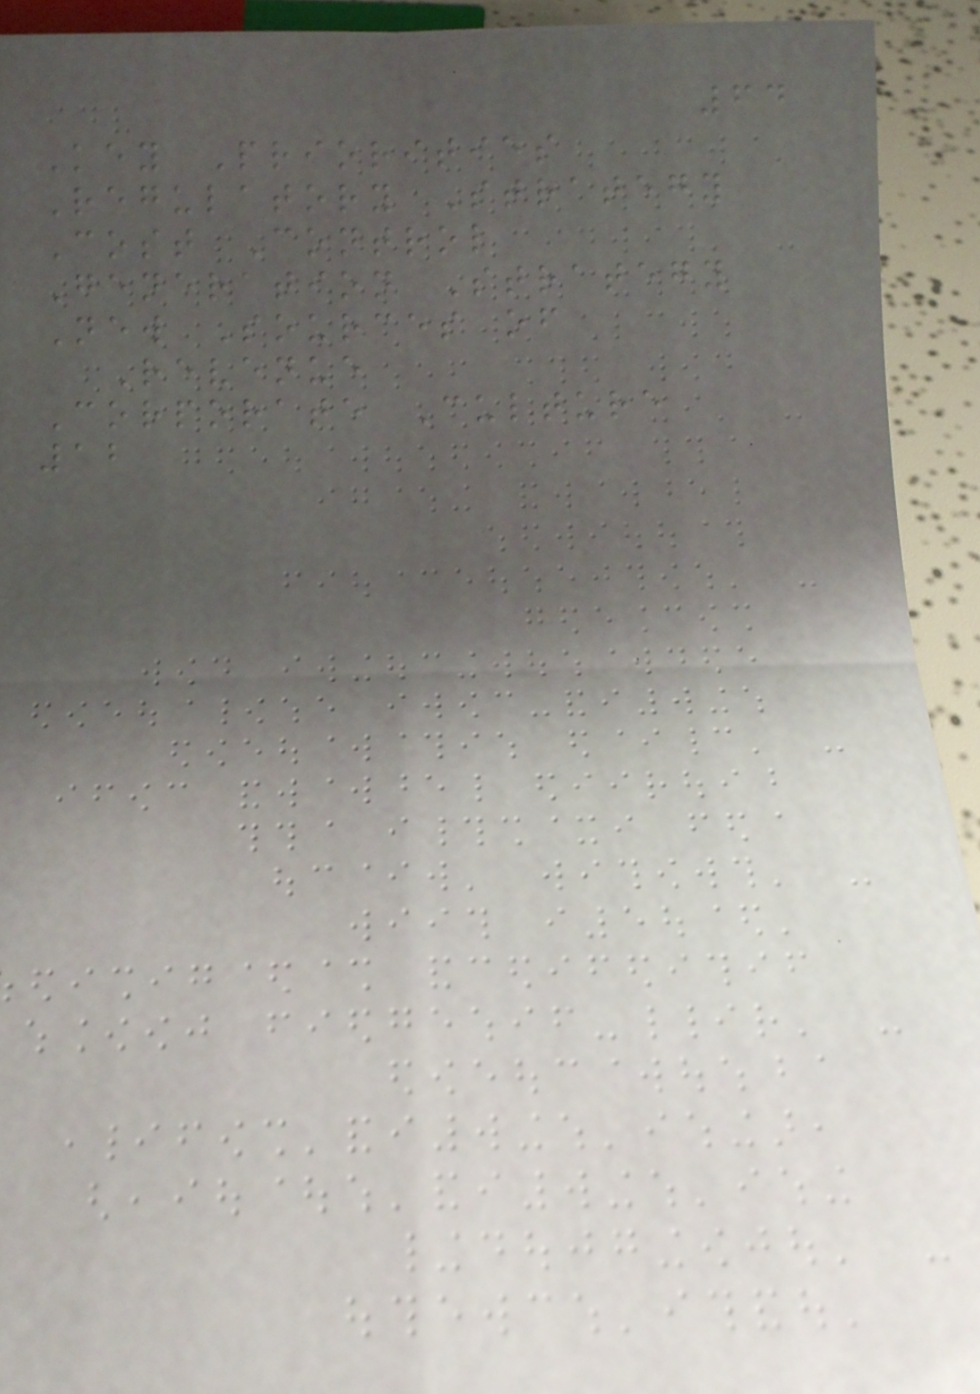64
Key Priorities
Regulatory Strategy
Cost Control
Generation Strategy
New Sources of
Revenue
Corporate Culture
12
